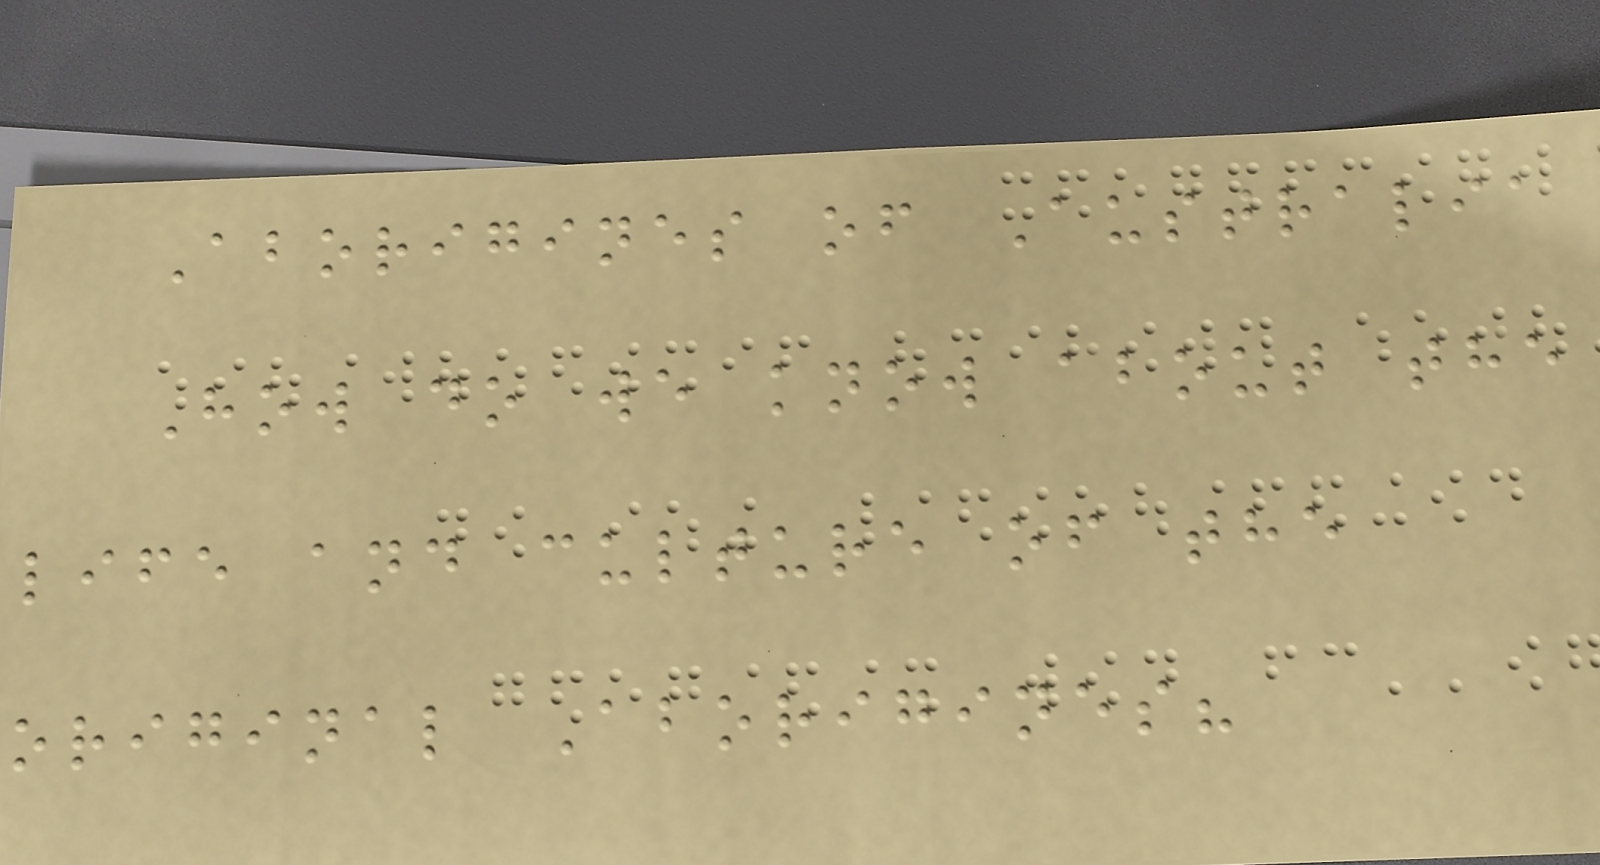Aborigines of Australia
How do we know about the
life and culture of the
original Aborigines?
